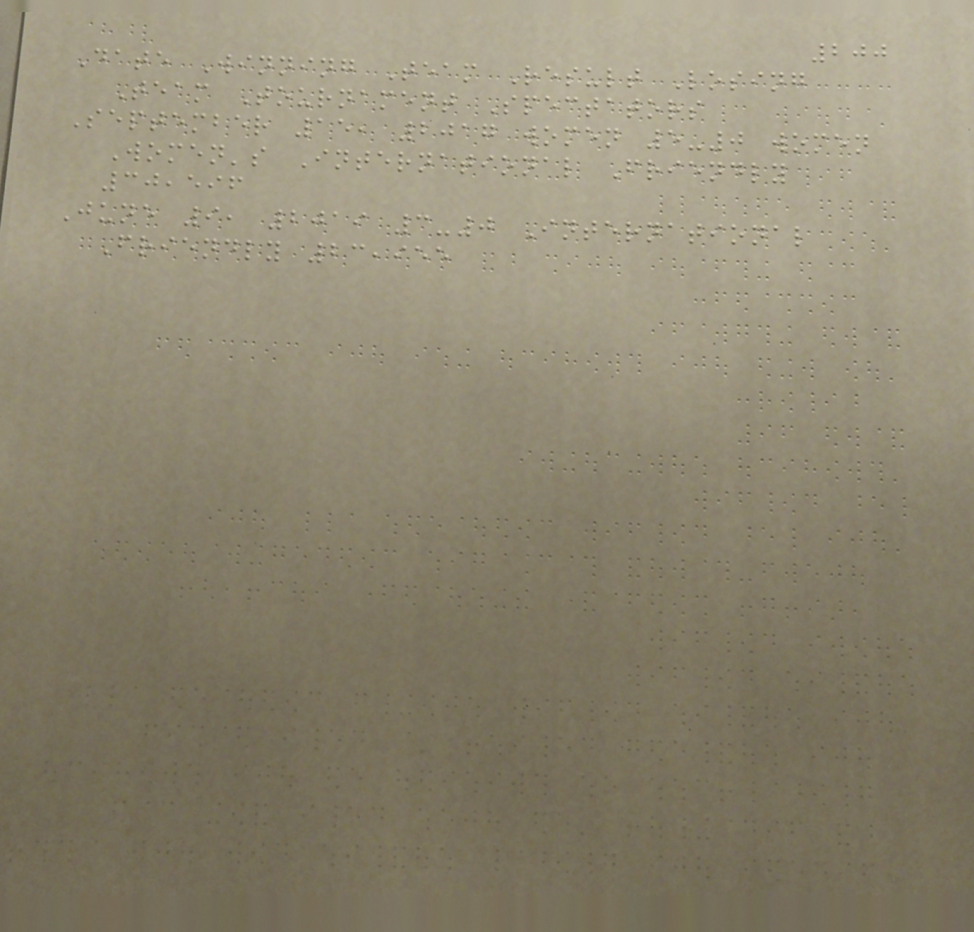200
Date Winning Team Result Losing
Team Tournament Spectators
September 15, 2017 women 5-0 women
Women's International Friendly
30,596
June 9, 2019 3-0 International
Friendly 23,955
